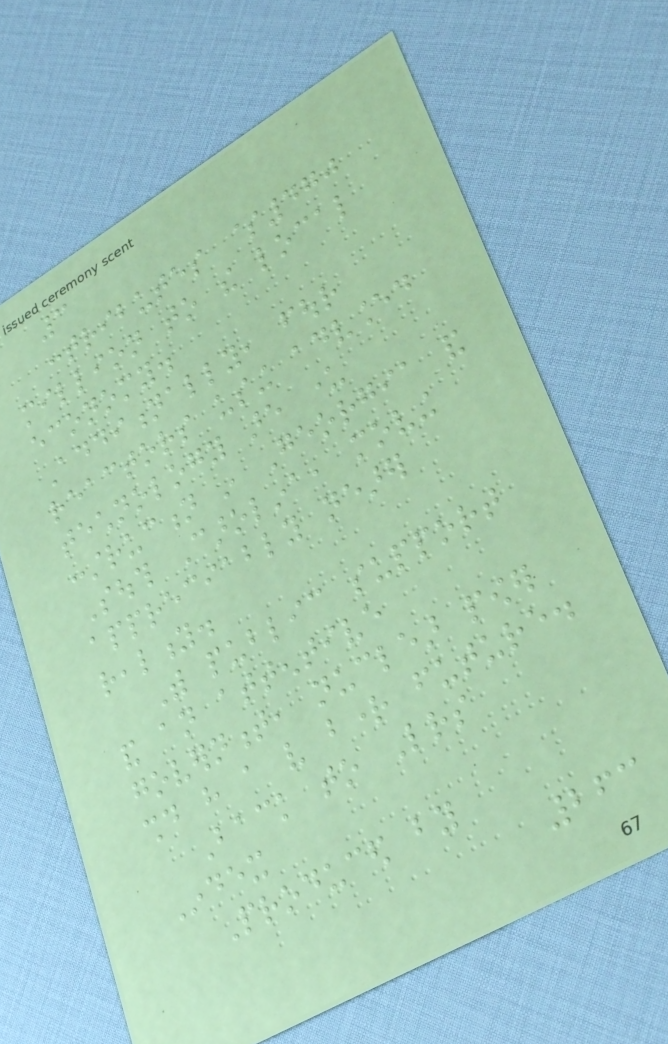3
contributes $470
million to the local
economy.
Additionally, four
reactors using advanced
technology are under
construction in Georgia and
South Carolina, moving
appreciably nearer
reality.
With public support
and an attentive
government, nuclear power
should have a very bright future.
Back to Letters
Index
Produced by
263
